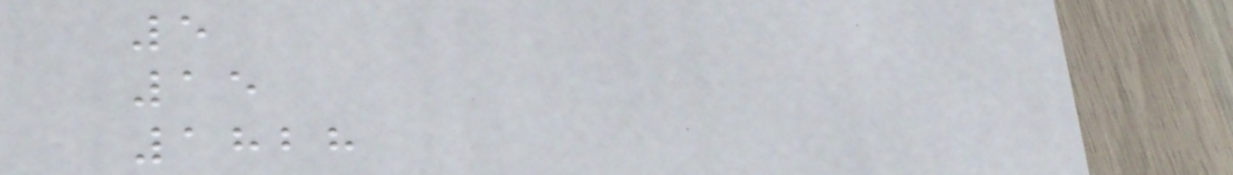5
15
1828
